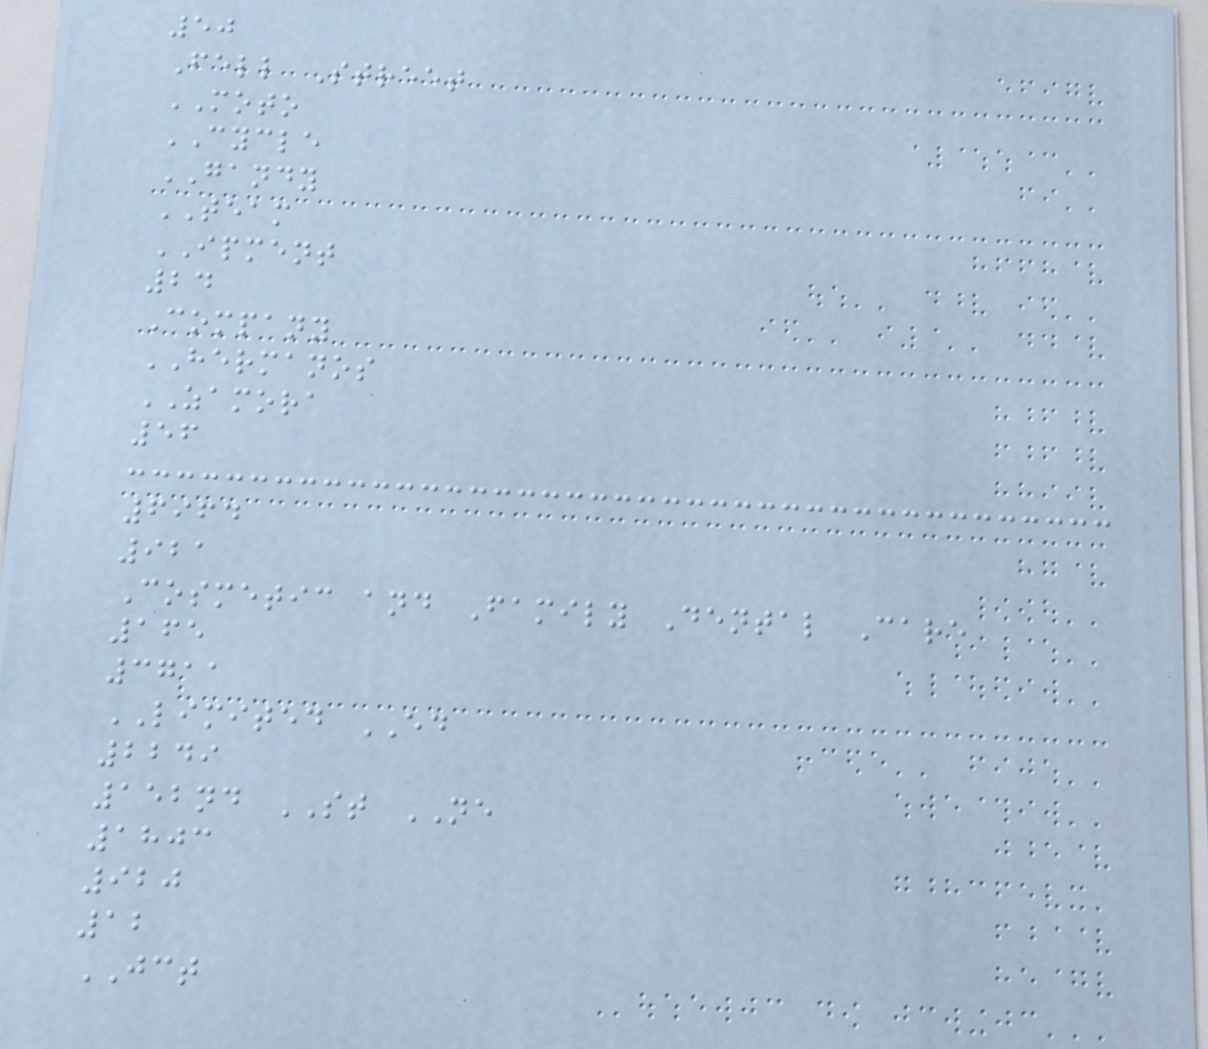50
Fell Street
MOTO
CYCLE
GANDY
TEAM
IPMENT
24
Company
HERMANOS
ZAMORA
56
6964
921
Cosmetic and Family Dental Care
165
3711
LIMITED ED
2249
152nd ST NE
1803
920
12
JCT
